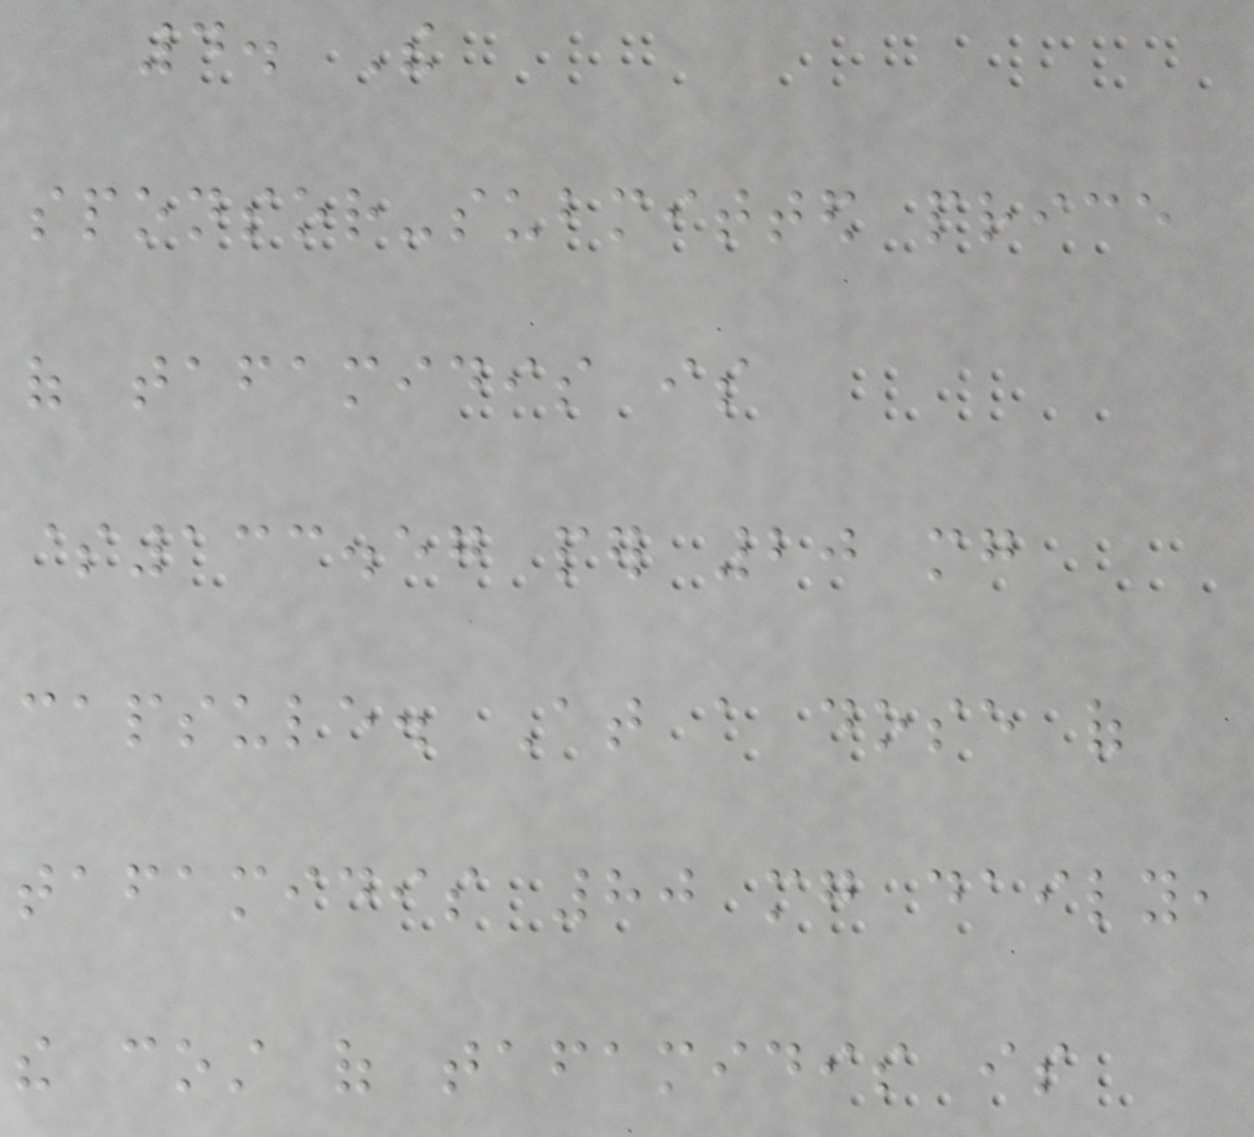4. The
sponsor-submitted price
of tafamidis is
$133.57 per 20 mg
capsule. At a dose of
tafamidis 80 mg daily,
the cost of tafamidis is
